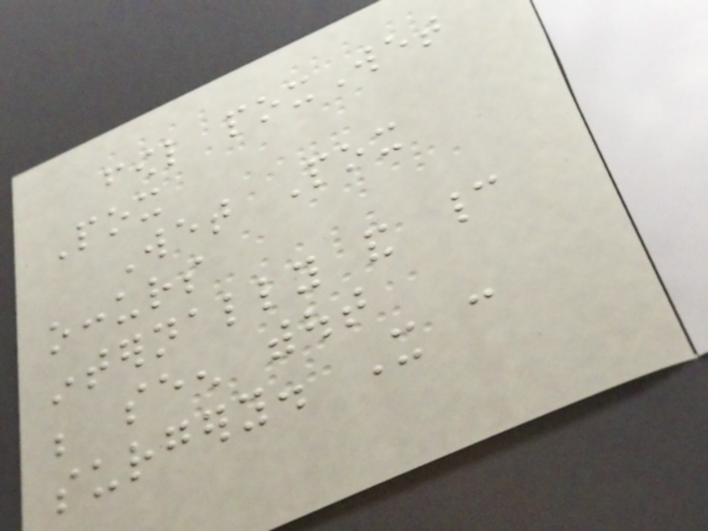fowl poxWet
Pox
Wet Pox
occurs
internally and cannot
be seen without
surgery. It can
